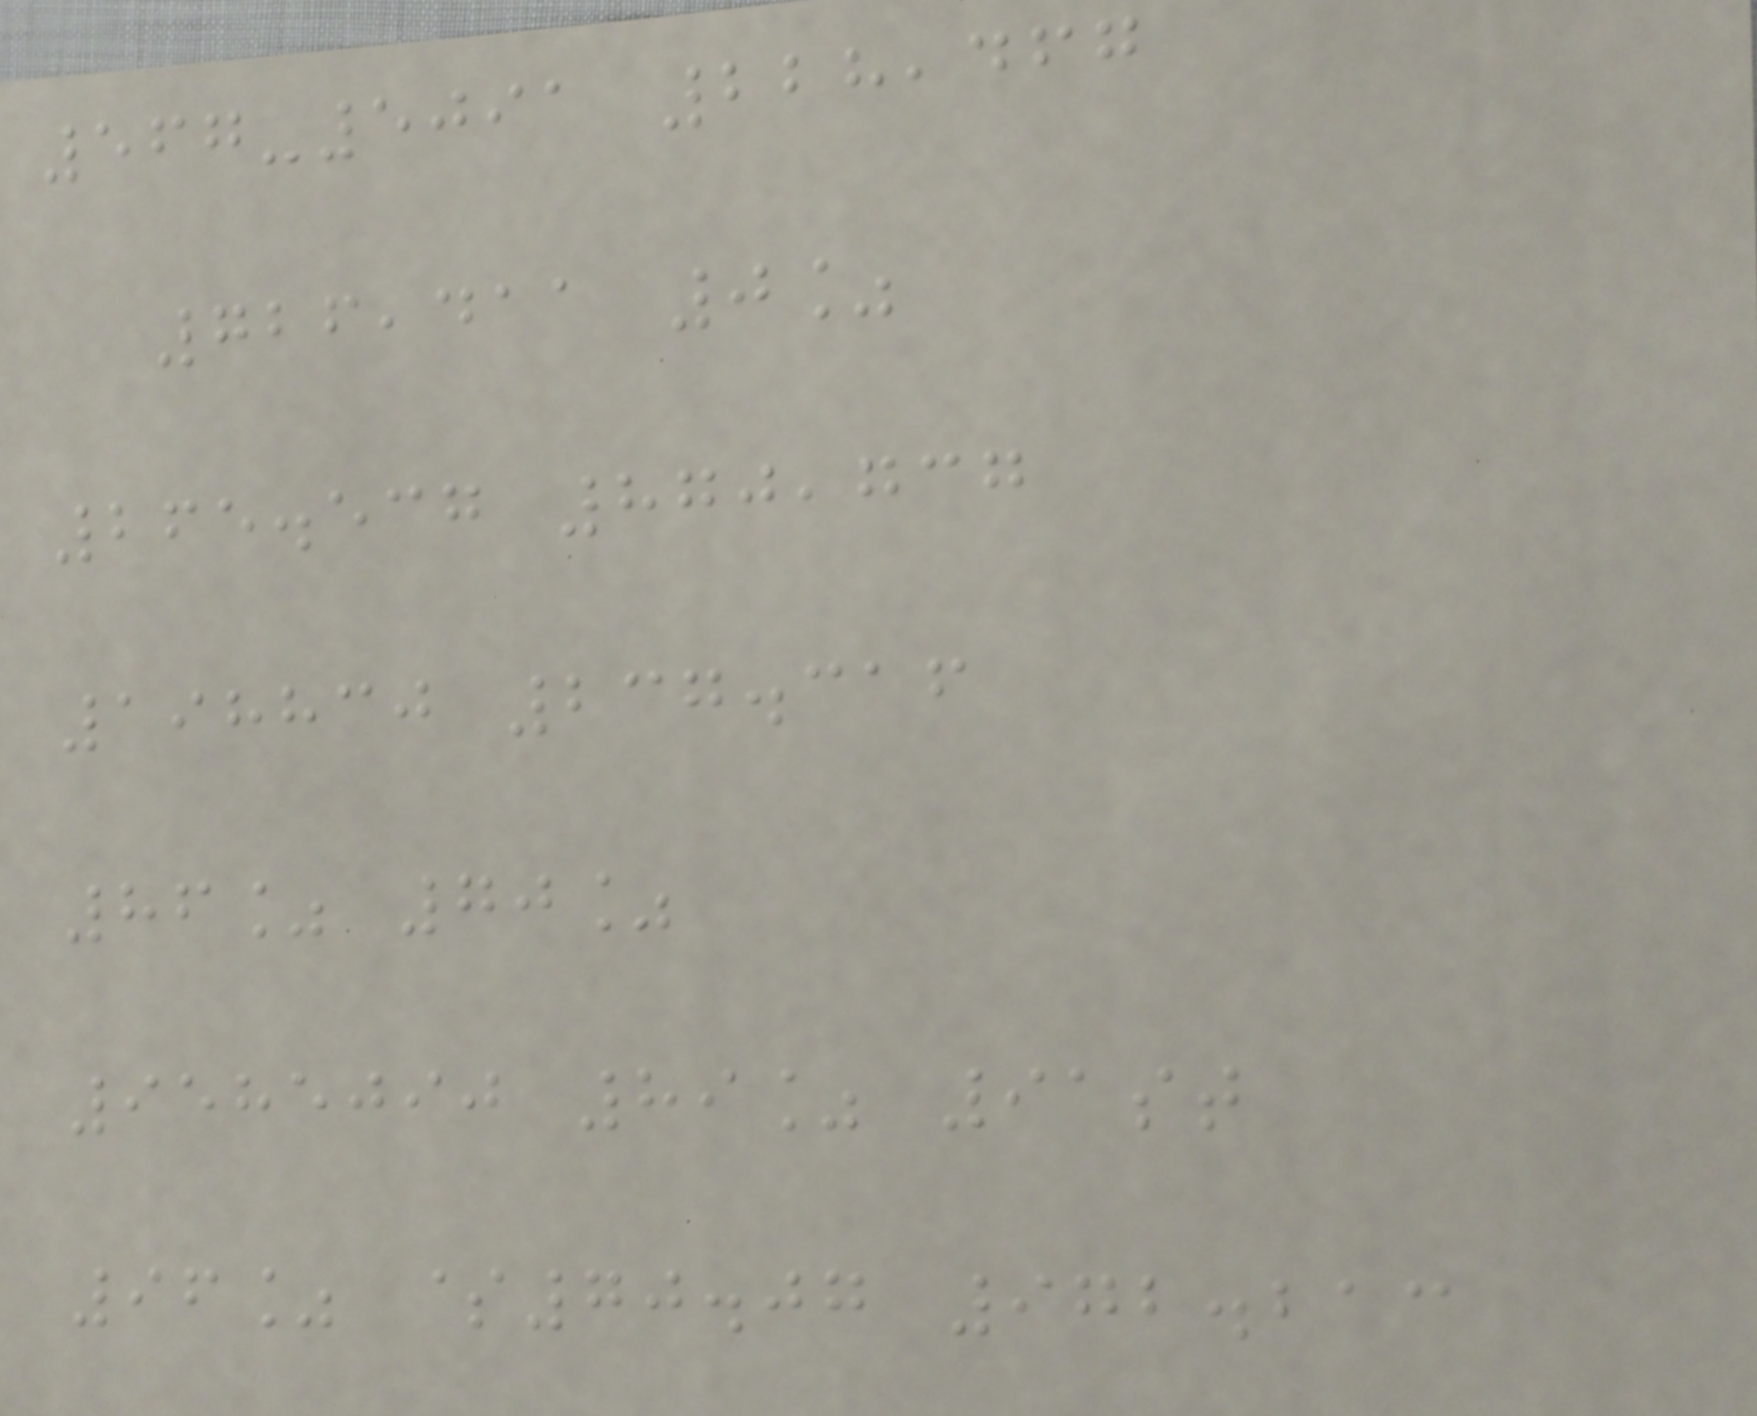567-5091 228,467
726,411 0%
265.537 870,737
198830 237.316
86% 70%
9585090 89% 91st
96% $70.07 972.213
